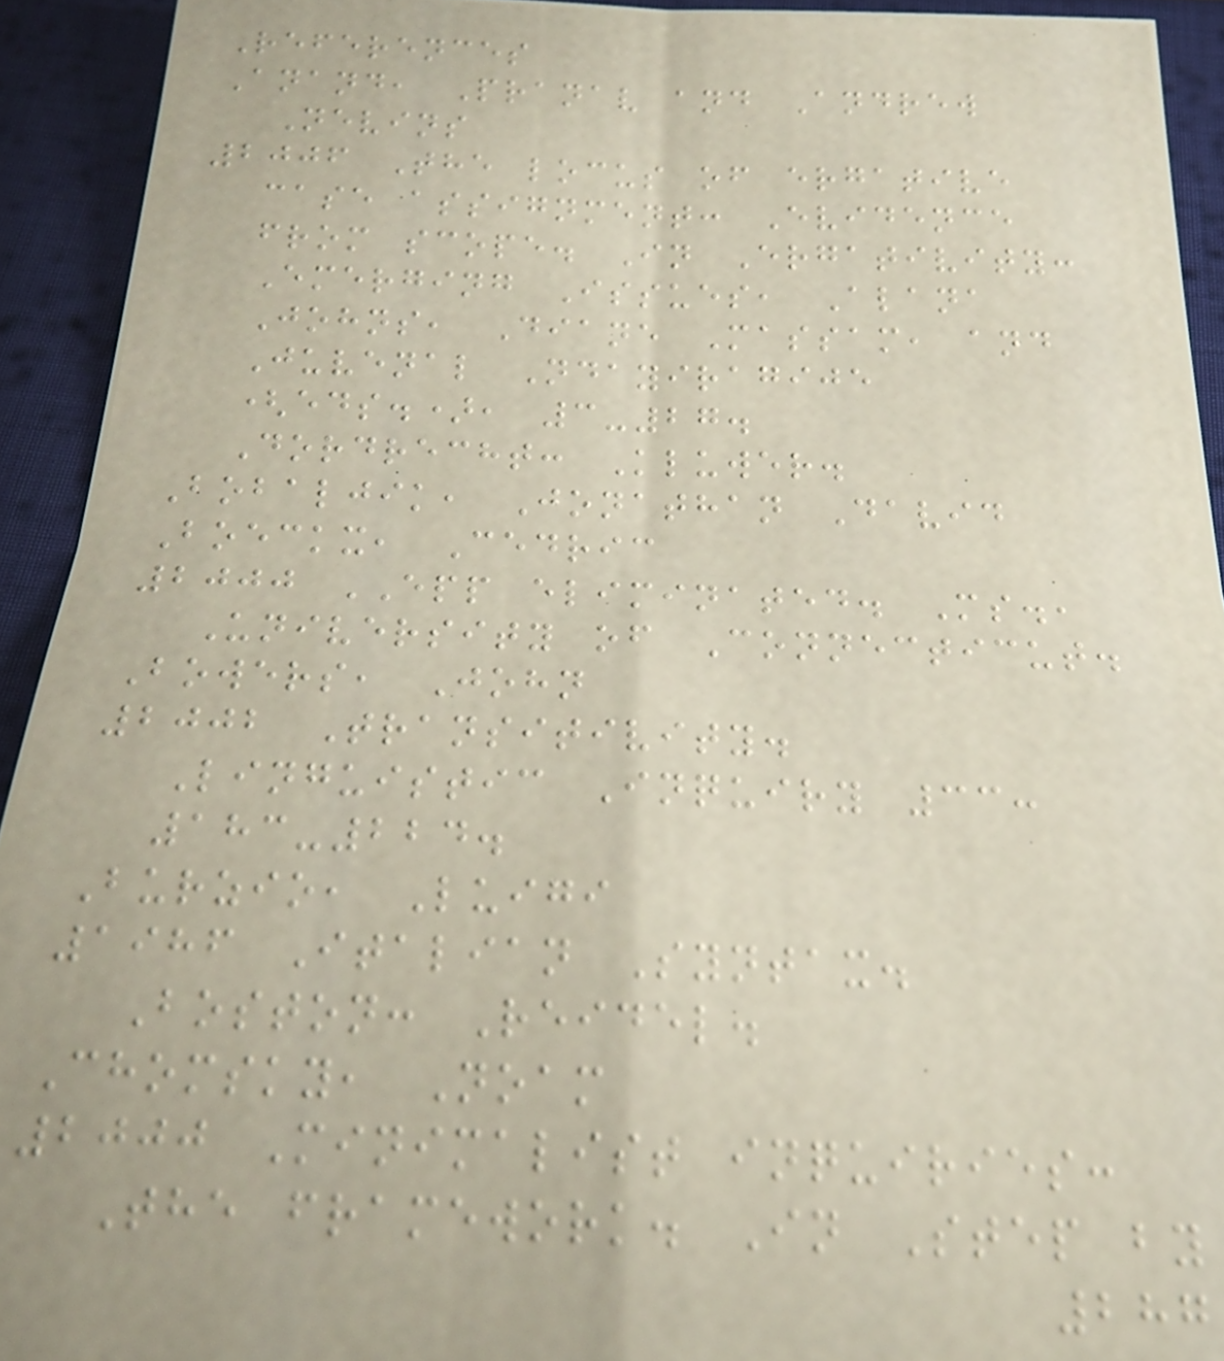References
Anand, Pranav and Andrew
Nevins
2006 The locus of ergative
case assignment: Evidence
from scope. In Ergativity:
Emerging Issues, Alana
Johns, Diane Massam, and
Juvenal Ndayiragije
(eds.), 3-27.
Dordrecht: Kluwer.
Bobaljik, Jonathan David
Boeckx, Cedric
2000 EPP eliminated. Ms.,
University of Connecticut.
Bowers, John
2002 Transitivity.
Linguistic Inquiry 33:
183-224.
Burzio, Luigi
1986 Italian Syntax.
Boston: Reidel.
Chomsky, Noam
2000 Minimalist inquiries:
The framework. In Step by
287
